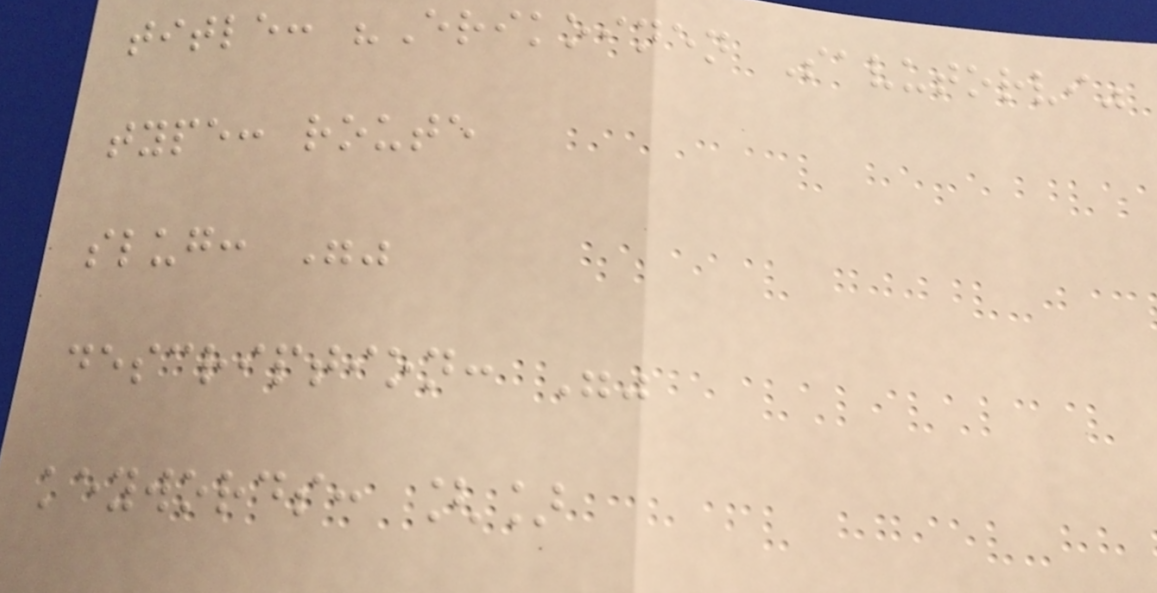title: "Erikoinen Savutorvi"
type: route
slug: ""
description: ""
keywords: []
